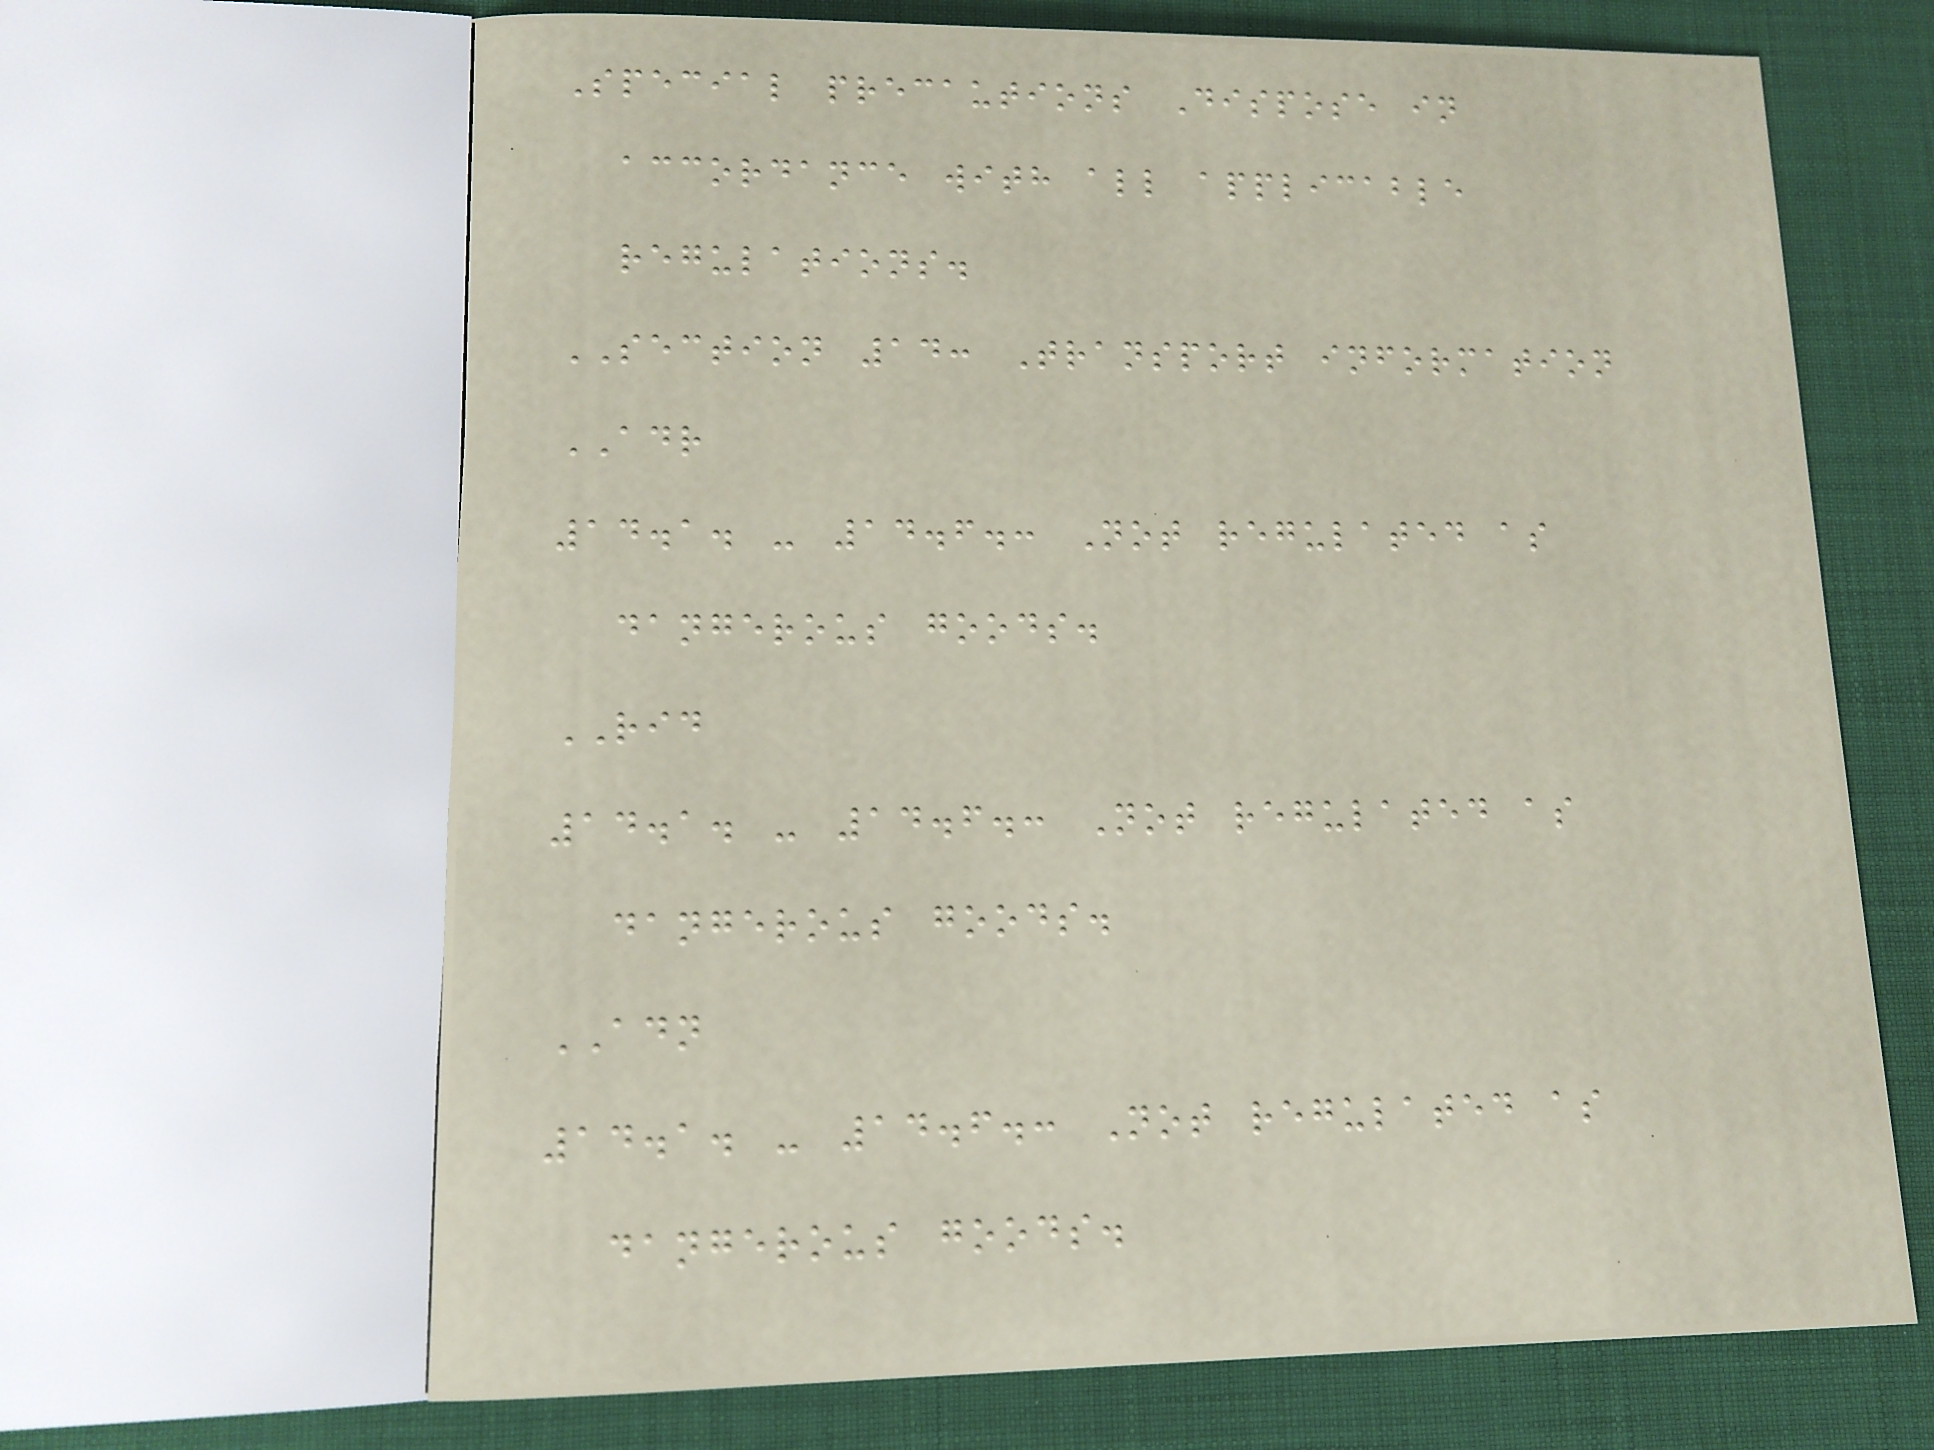Special precautions Dispose in
accordance with all applicable
regulations.
SECTION 14: Transport information
ADR
14.1. - 14.6.: Not regulated as
dangerous goods.
RID
14.1. - 14.6.: Not regulated as
dangerous goods.
ADN
14.1. - 14.6.: Not regulated as
dangerous goods.
